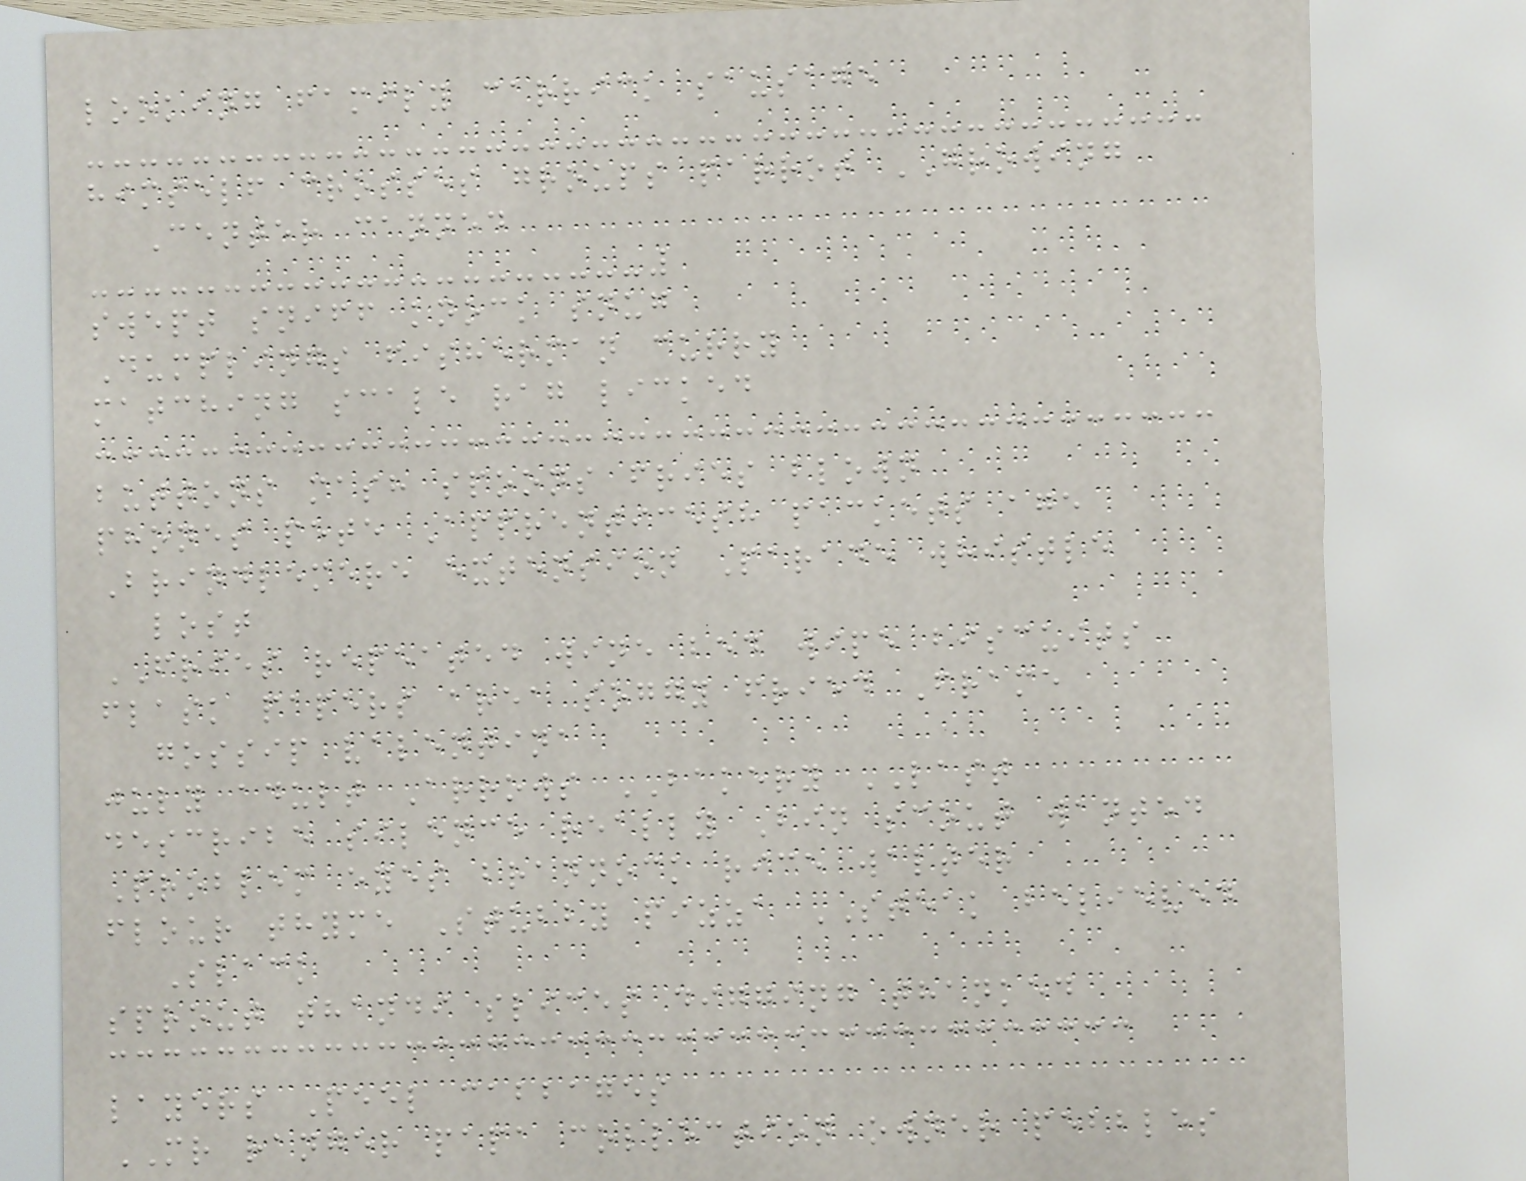looking family carrick sausage
himself crosses groups parrot GROWING
Center canned
swept sniff knock snug
Dumplings fisherman curry
matching scale rag licked
buttons mash spoons fries blown
phones pete Apprenticesh packets age
Brindlemere extension Parade whistle
lost
FRIES repeated wine bed wipe biscuits
flask papers area soggy fried Frame
gossip valentina
july adult Arrows BAKERY LAST
describe silence really Bin scout wanted
Problem eyes brannock rice walter
flour thyme Stubby pizza STEAK believed
Slack
sprout thandi slices digging thanked
layers Peel cabbages
MR ranger papa collection owner pebbles
